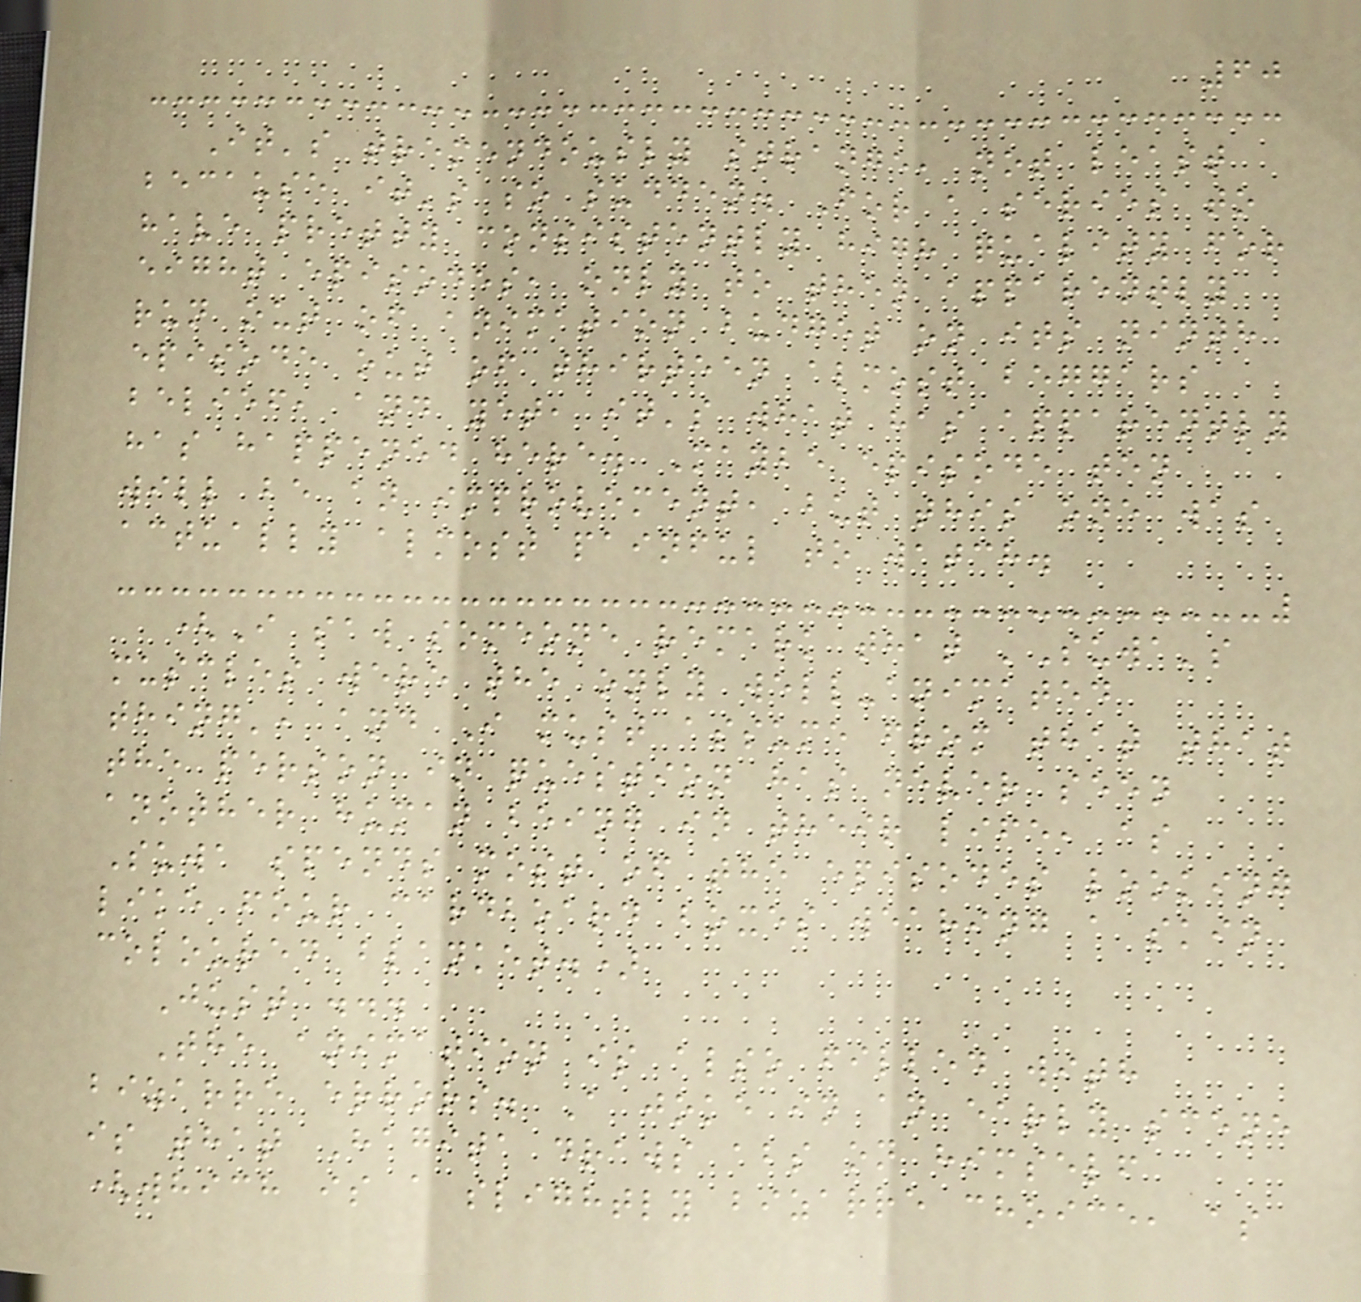60
It's tremendously strange, not least
because it's so sudden. For a series to
have pretty consistently high quality for
eight episodes, only to then apparently
run out of animation budget on its ninth
episode out of thirteen almost beggars
belief, and yet, it's what has apparently
has happened here. Maybe episode ten
will be an improvement, but this one was
actually almost painful to watch.
(I saw someone remark that 'Suwa's
muscles were the only well-animated
thing', and I must assume from that that
the person in question has never seen
another human being in their life, as
Suwa spends most of the episodes looking
like four cardboard boxes wearing a skin
coloured blanket.)
Just ...
The animation is also filled with
bizarre errors. A joke in an early scene
is that Hagita draws abs on himself
(which is a slightly bizarre choice, as
